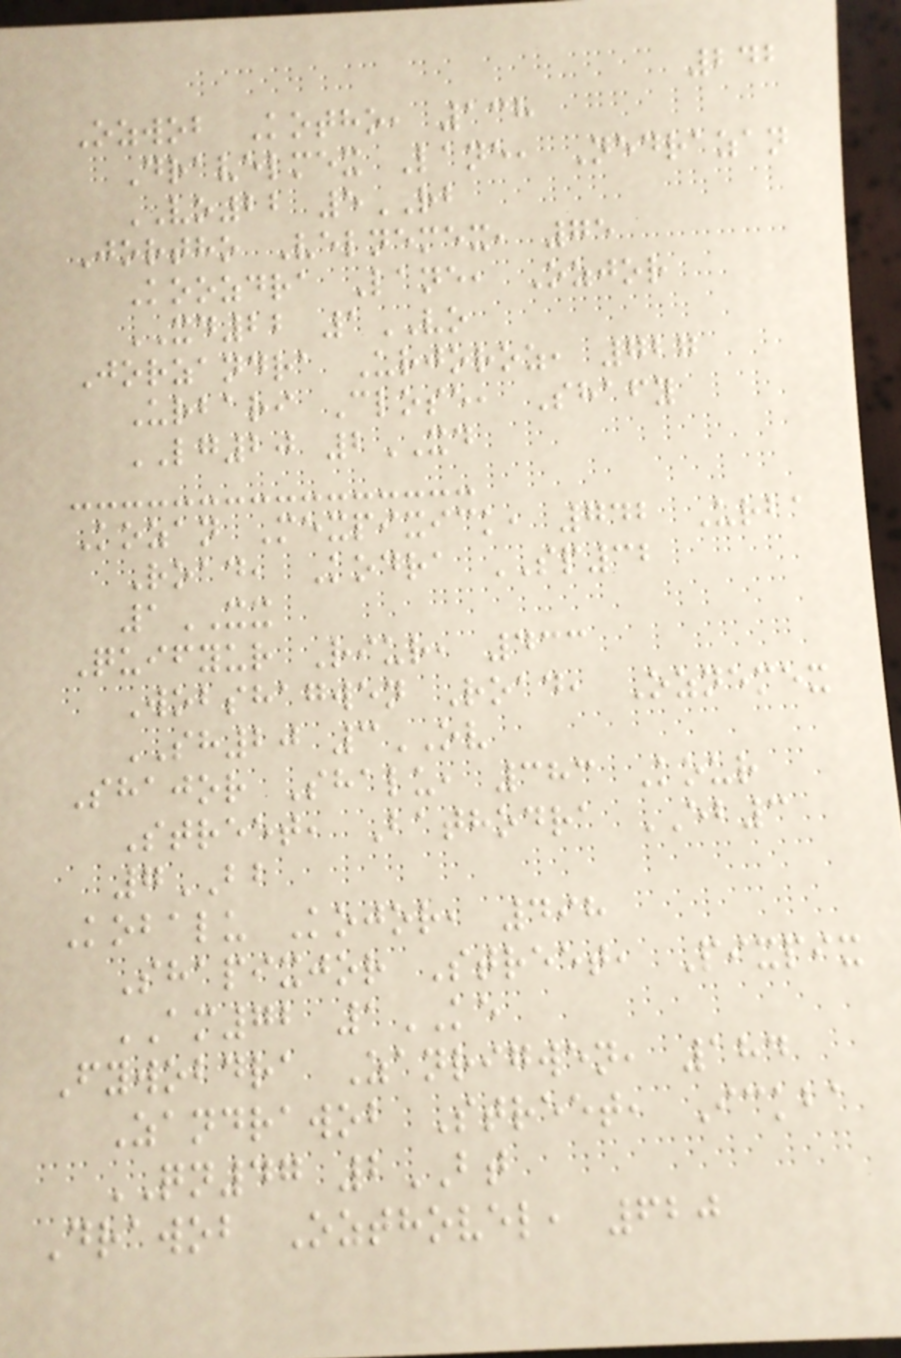242
Ozwob Kotho, 138
Dravelmex Lane, Nedrazan
VO22 5RB
Jortho Velnemex, 75
Koozdra Lane, Ozjor
XD22 1VO
Jorzandra Urjoroz, 727
Urbari Close, Shafy
LG20 2XD
Kozan Mexpixick, 742 Urba
Road, Kodra SP32
1XX
Quifyur Riur, 433
Wobshagwen Road, Oznemex
SH20 3OV
Shajor Shalu, 383 Kour
Street, Bathodra EB3
7BB
Kobalu Kojor, 498
Shapixjor Street, Pixpix
AM72 1KE
Fywobdra Zanrigwen, 184
Zandrawob Street, Ickba
QN47 2BT
Drawob Ozthovel, 620
